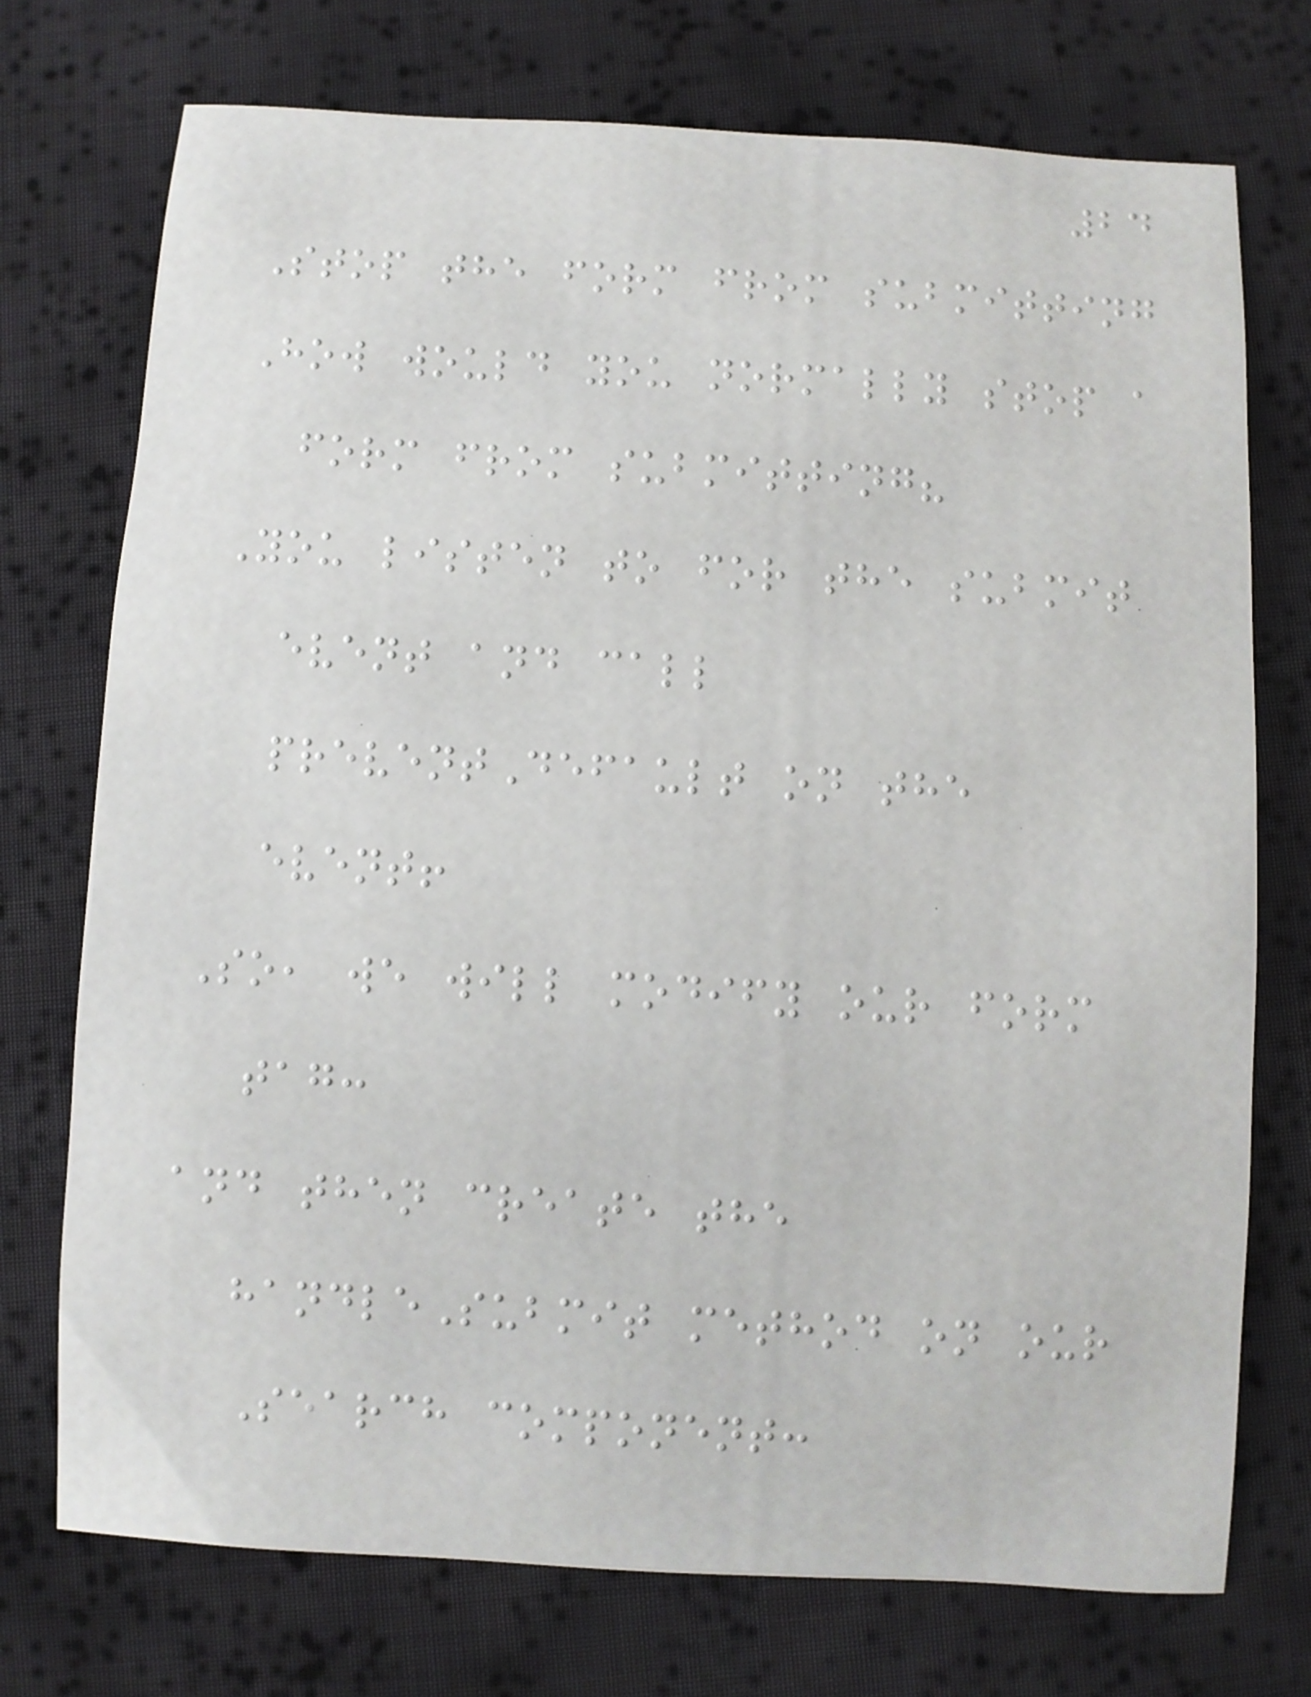24
Stop the form from submitting
How would you normally stop a
form from submitting?
You listen to for the submit
event and call
preventDefault on the
event!
So, we will modify our form
tag:
and then create the
handleSubmit method on our
Search component:
